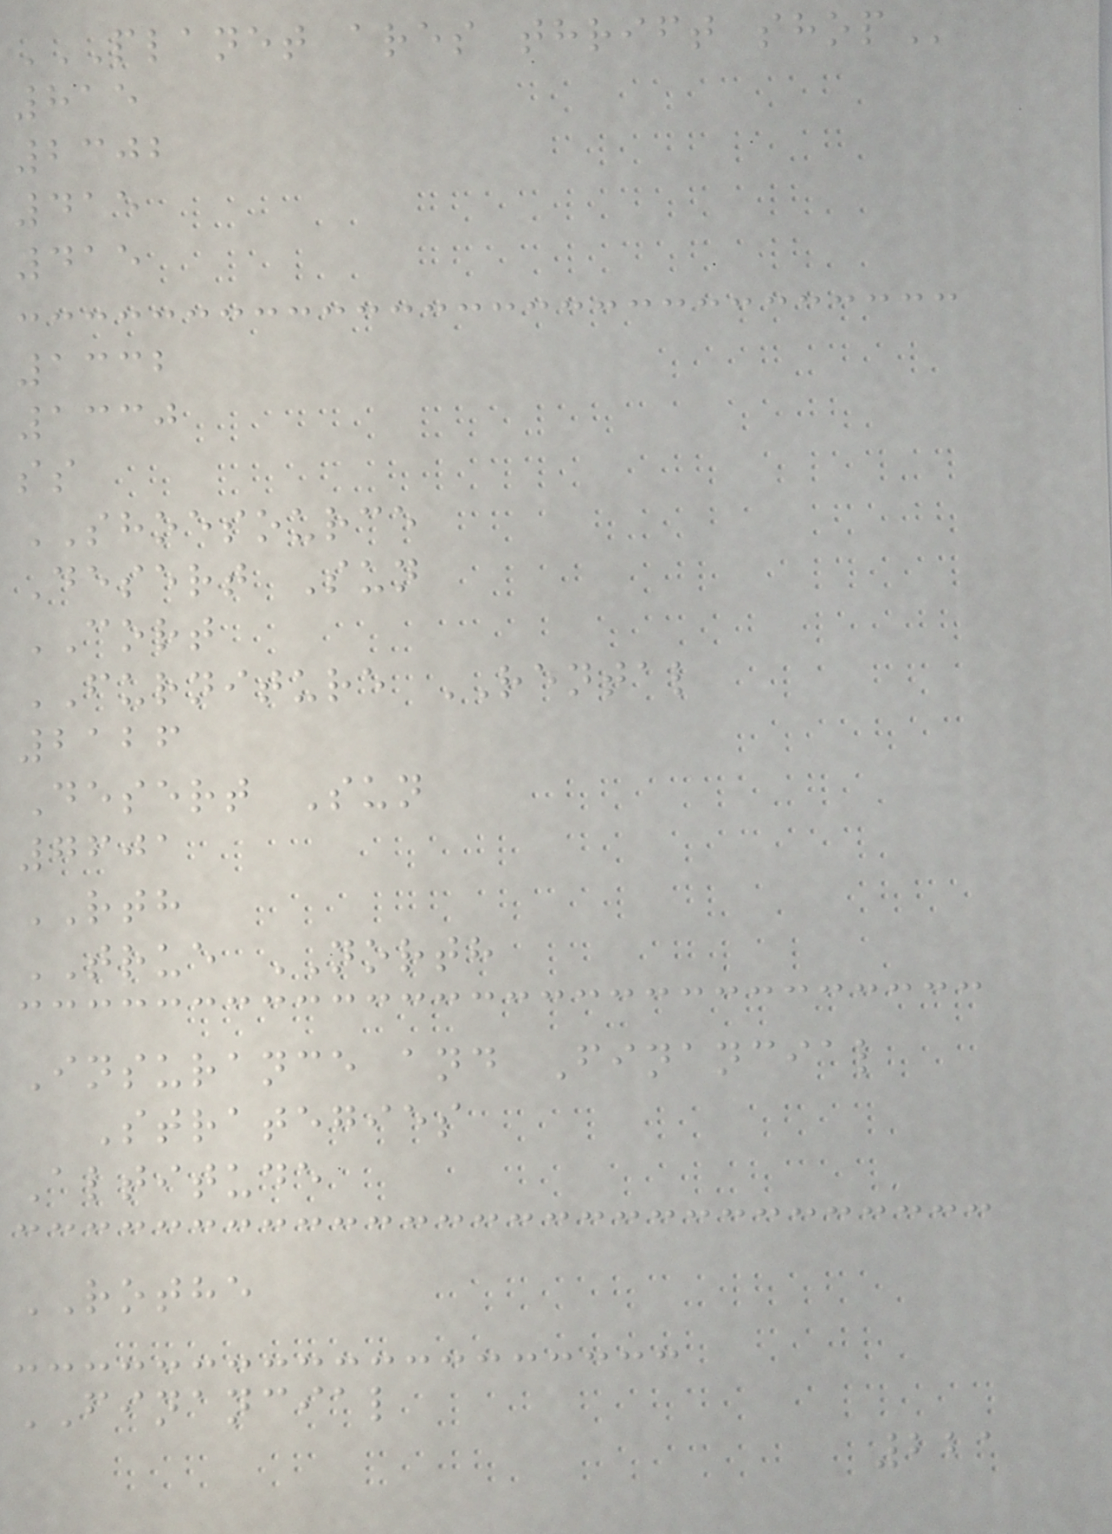PLANET ARES THRIFT SHOP
815
2302
415
415
1332
1330
ss
SHOESOURCE
Desert Sun
CORT
FURNITURE RENTAL
2126
Desert Sun
7601
RTH
TRUE NORTH
Insurance and Financial
Strategies
Altitude
ROTHE
FINANCIAL
221
